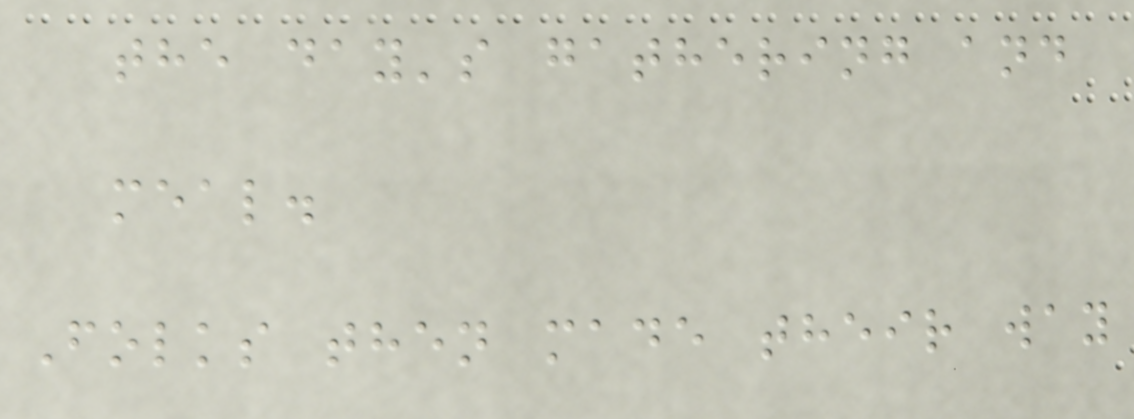the day's gathering and
meal.
Folks then made their way
